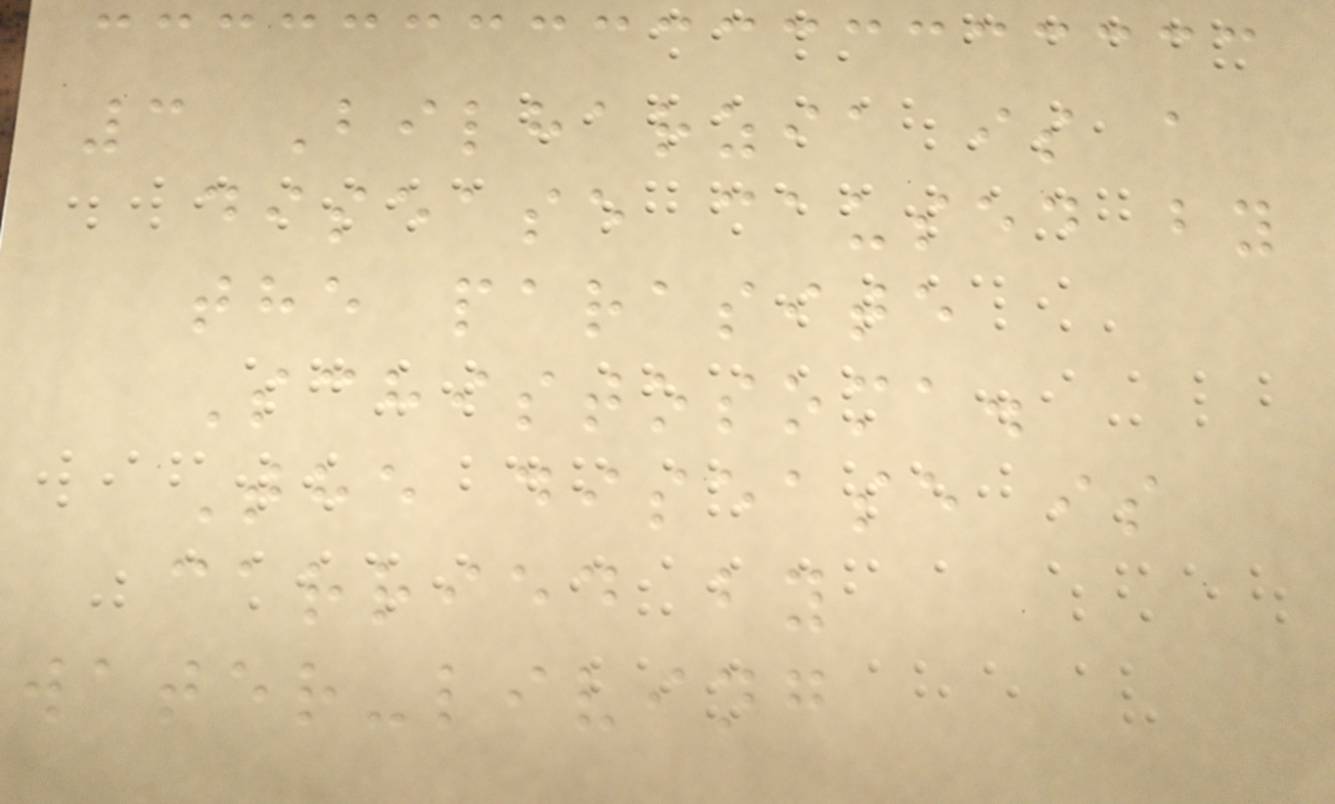3 Bilharzia is a
disease caused by
the parasite
Schistosoma.
The disease is
carried by
water-living
